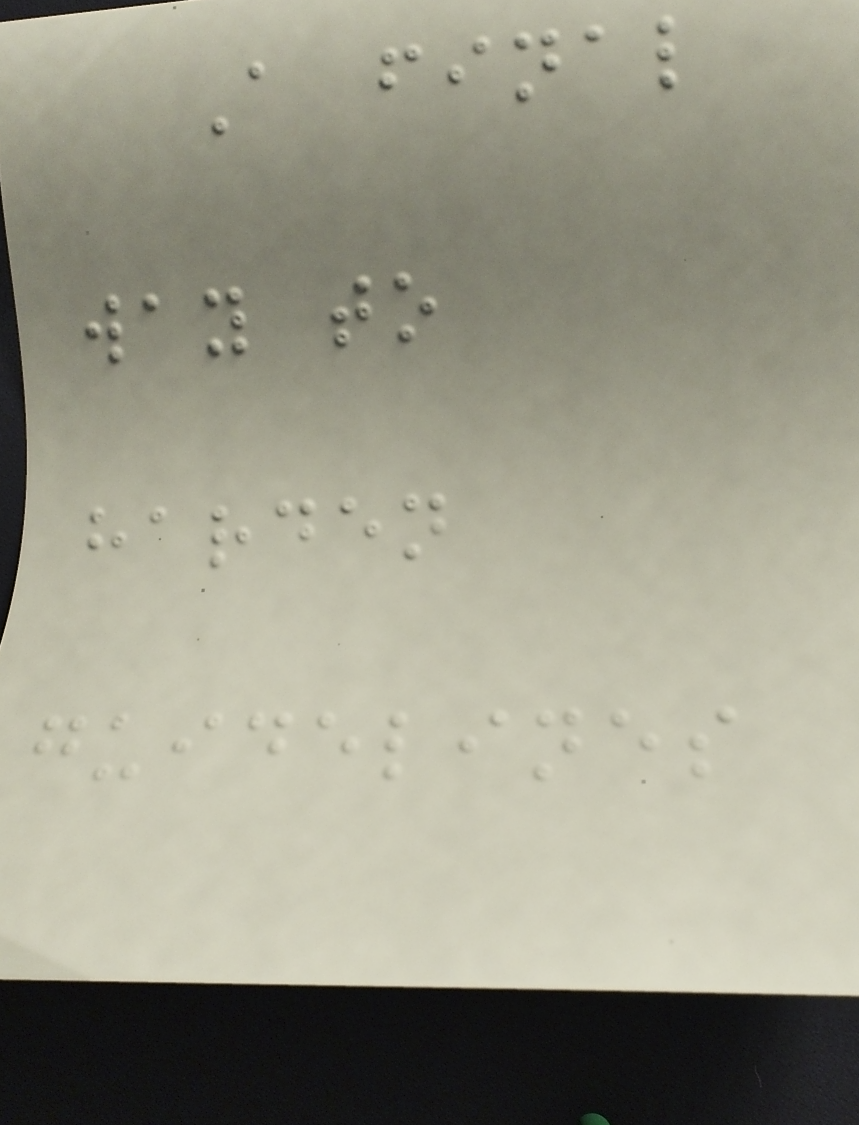A final
way to
harden
guidelines
